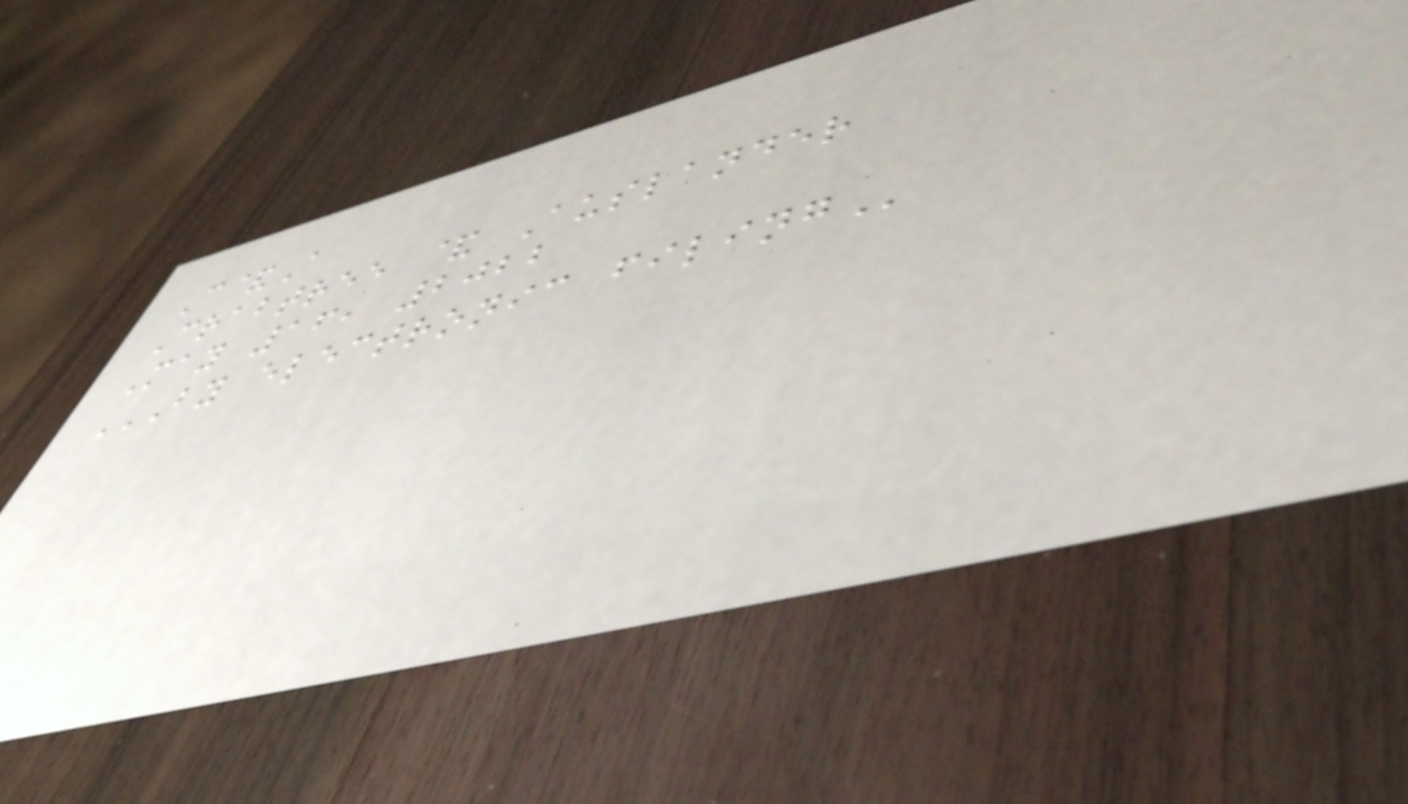C&A
Crabtree & Auslander
May 16, 2022
BY ELECTRONIC FILING
